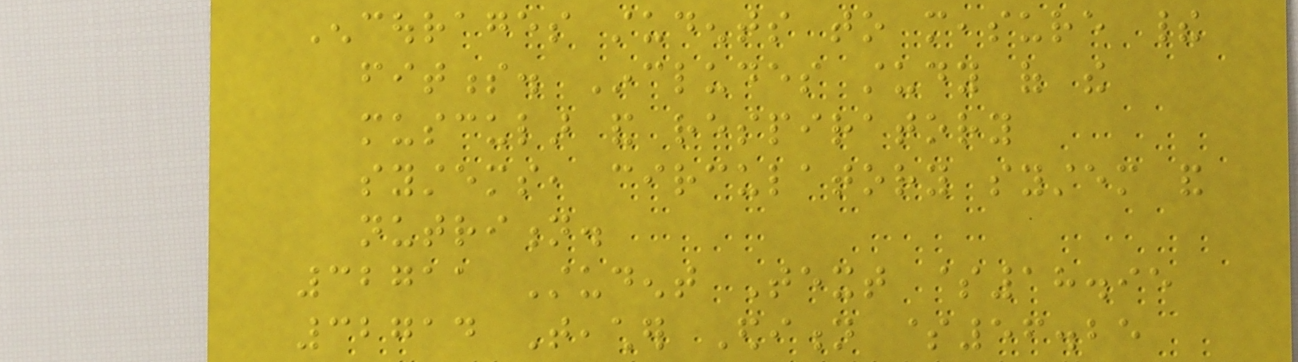Encourages students to measure their
fitness. Includes study of the
muscular and respiratory
systems, circulatory system and
nutrition.
32711 Student Text $18.95
32714 Teacher Edition $56.25
